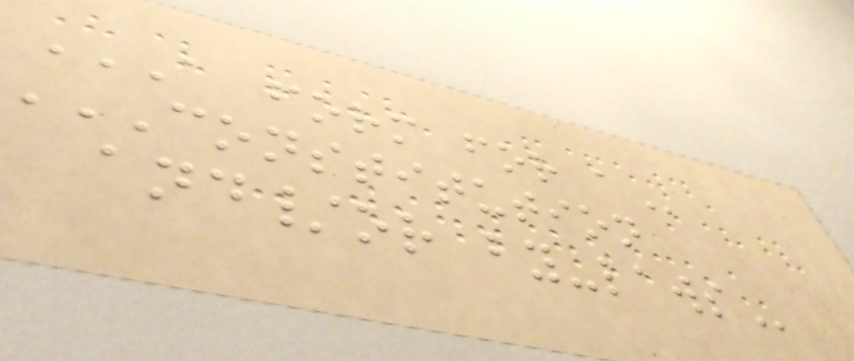A FORM FOR A
CONSTITUTION
AND/OR BY-LAWS
